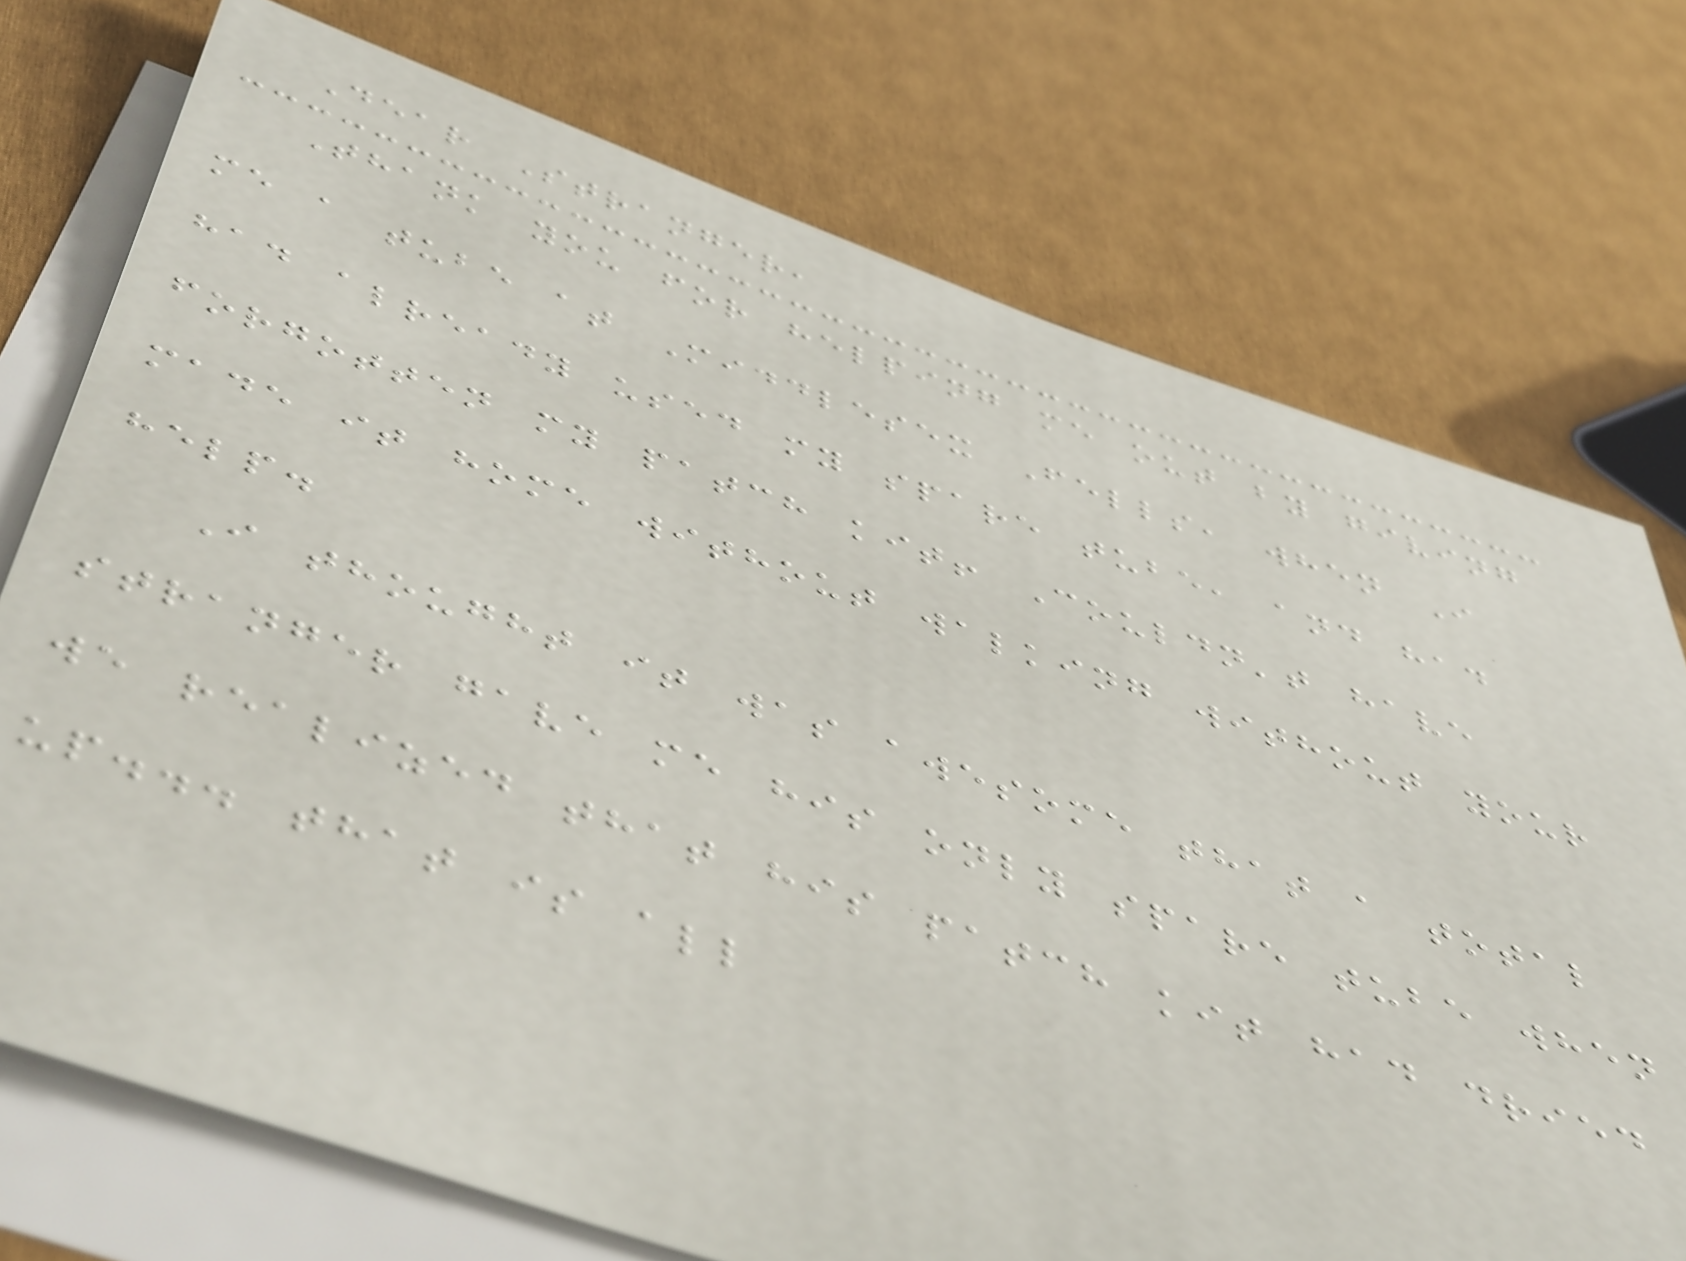Dear Stranger,
Thank you for helping me out by giving
me a tube at Middlesex Fells, when I
had already used my spare tube, and had
forgotten my patch kit! Couldn't have
made it home without walking without your
help.
I thought it was awesome that a total
stranger gave me his only spare tube when
we realized that his patch kit had dried
up... that is all
